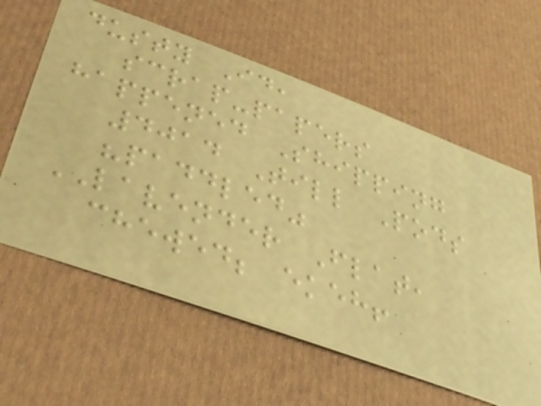dusty Id,
scrap-papers
happened Shipping
4014 Till Pods
"paddled"
LAVENDER Flat,
chewed; ekeh!
